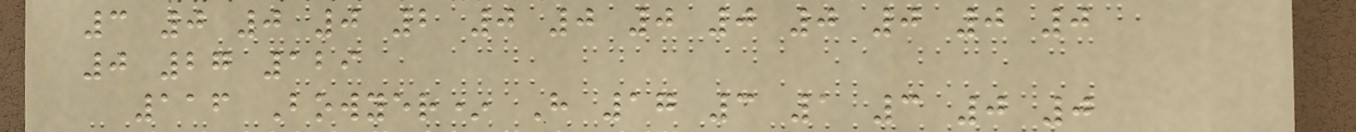3 0 0 0 2 0 0 0 0 0 0 0 0
0 27 129
116 Bowyer* H 17 3 1 3 0 0
